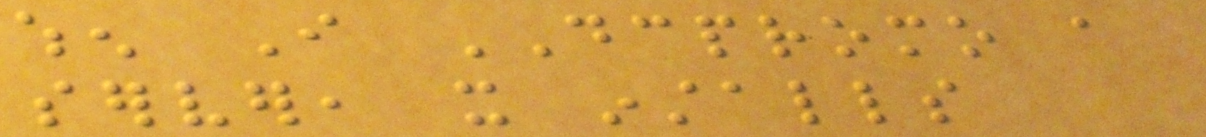when I DCPROMO a
server, it installs
